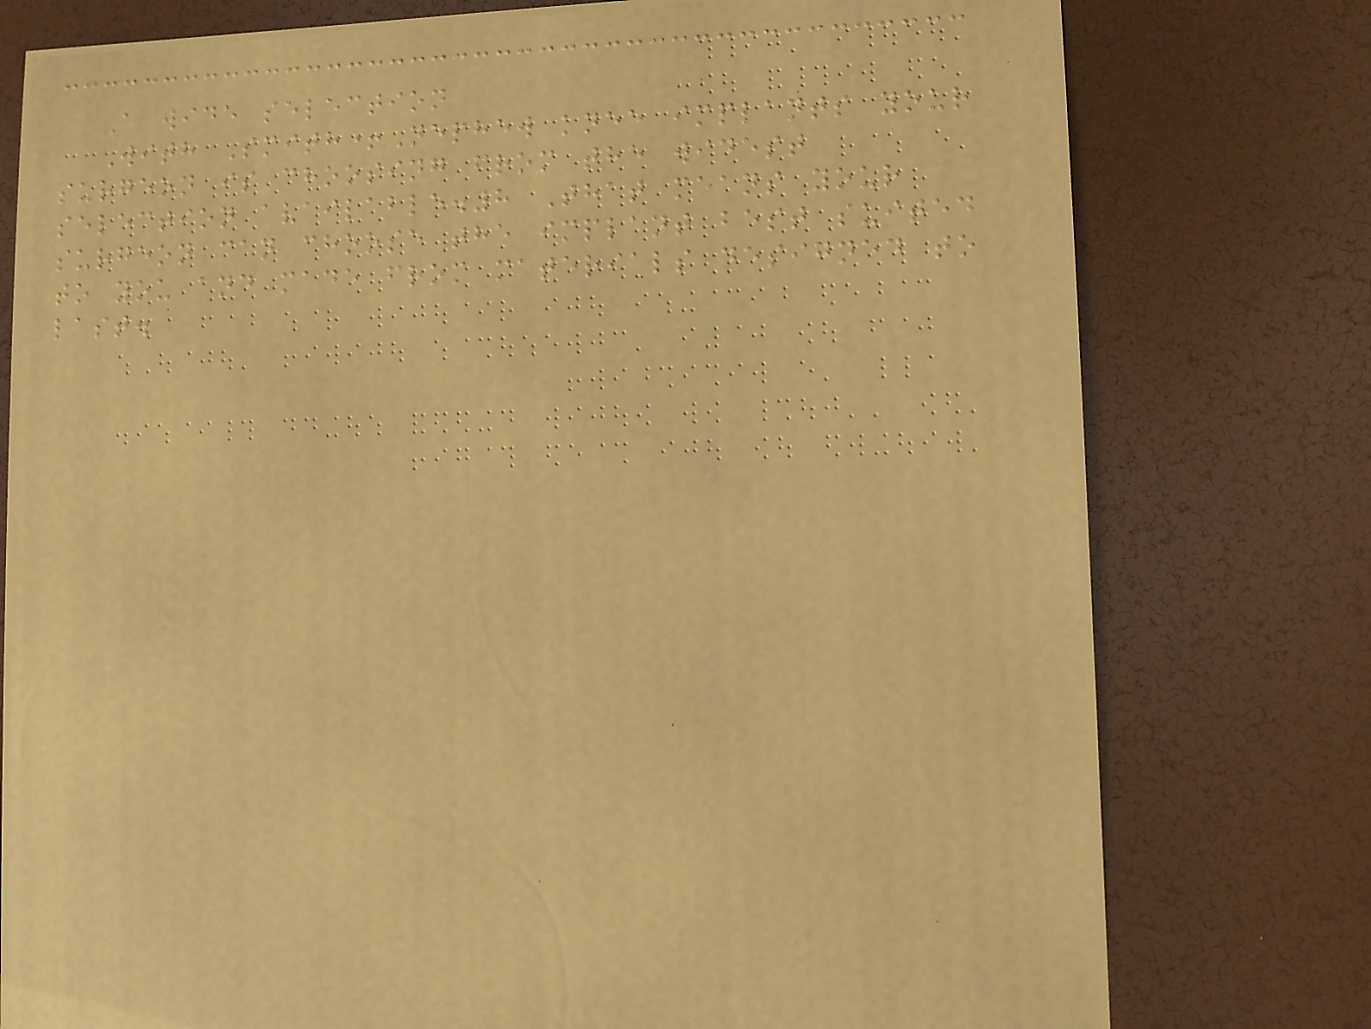A wide selection
With Smith+Nephew knee implants your
surgeon is choosing from the widest
selection available.8 That means your
surgeon can choose the implant best suited
to you and made from materials designed to
last.
